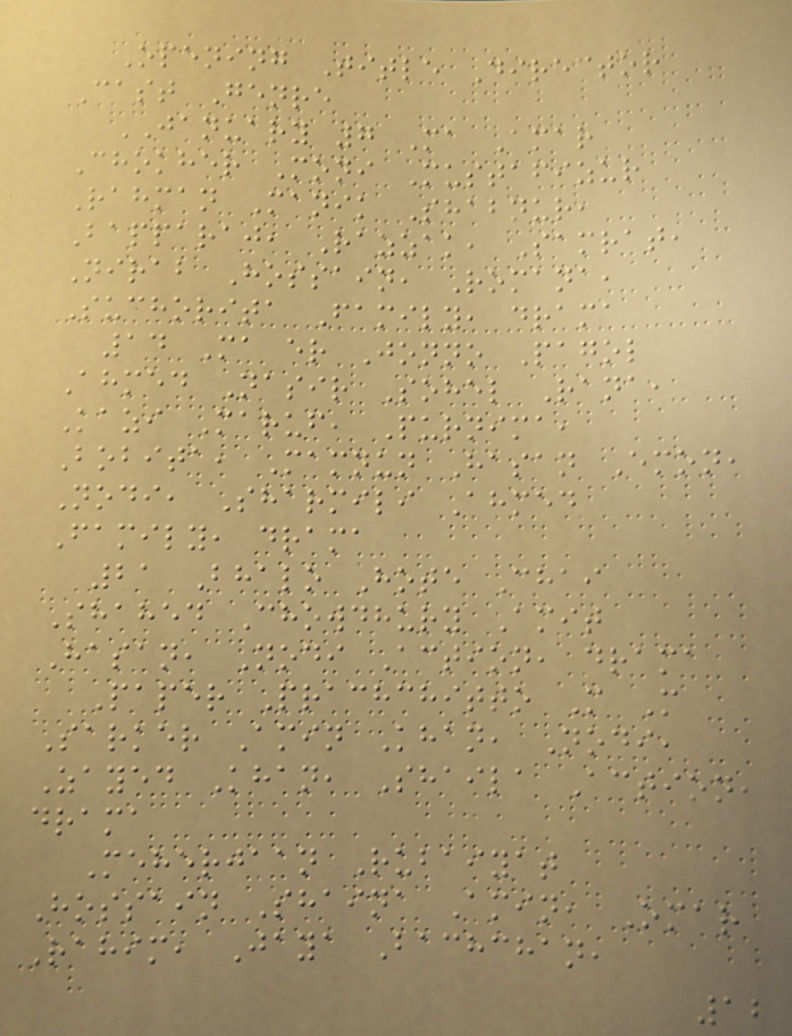Opening Title Director
Cast Genre
JANUARY 7 Ma Amar
Chokher Moni Mustafizur
Rahman Manik Shabnur,
Bapparaj, Razzak, Samrat,
Nirab Hossain, Romana,
Suchorita Family, drama
14 Ma er Jonno Pagol
Ahmed Nasir Sohel Rana,
Kazi Maruf, Purnima,
Bobita, Mamnun Hasan Emon,
Nodi, Sharmili Ahmed
Family, drama
21 Bhalo Hote Chai
Shahed Chowdhury Amit
Hasan, Nodi Action, drama
Paper Prachchitto M M
Sarker Amin Khan, Nodi,
Zayed Khan, Shaila Action,
drama
Meherjaan Rubaiyat
Hossain Shaina Amin, Omar
Rahim, Jaya Bachchan,
12
